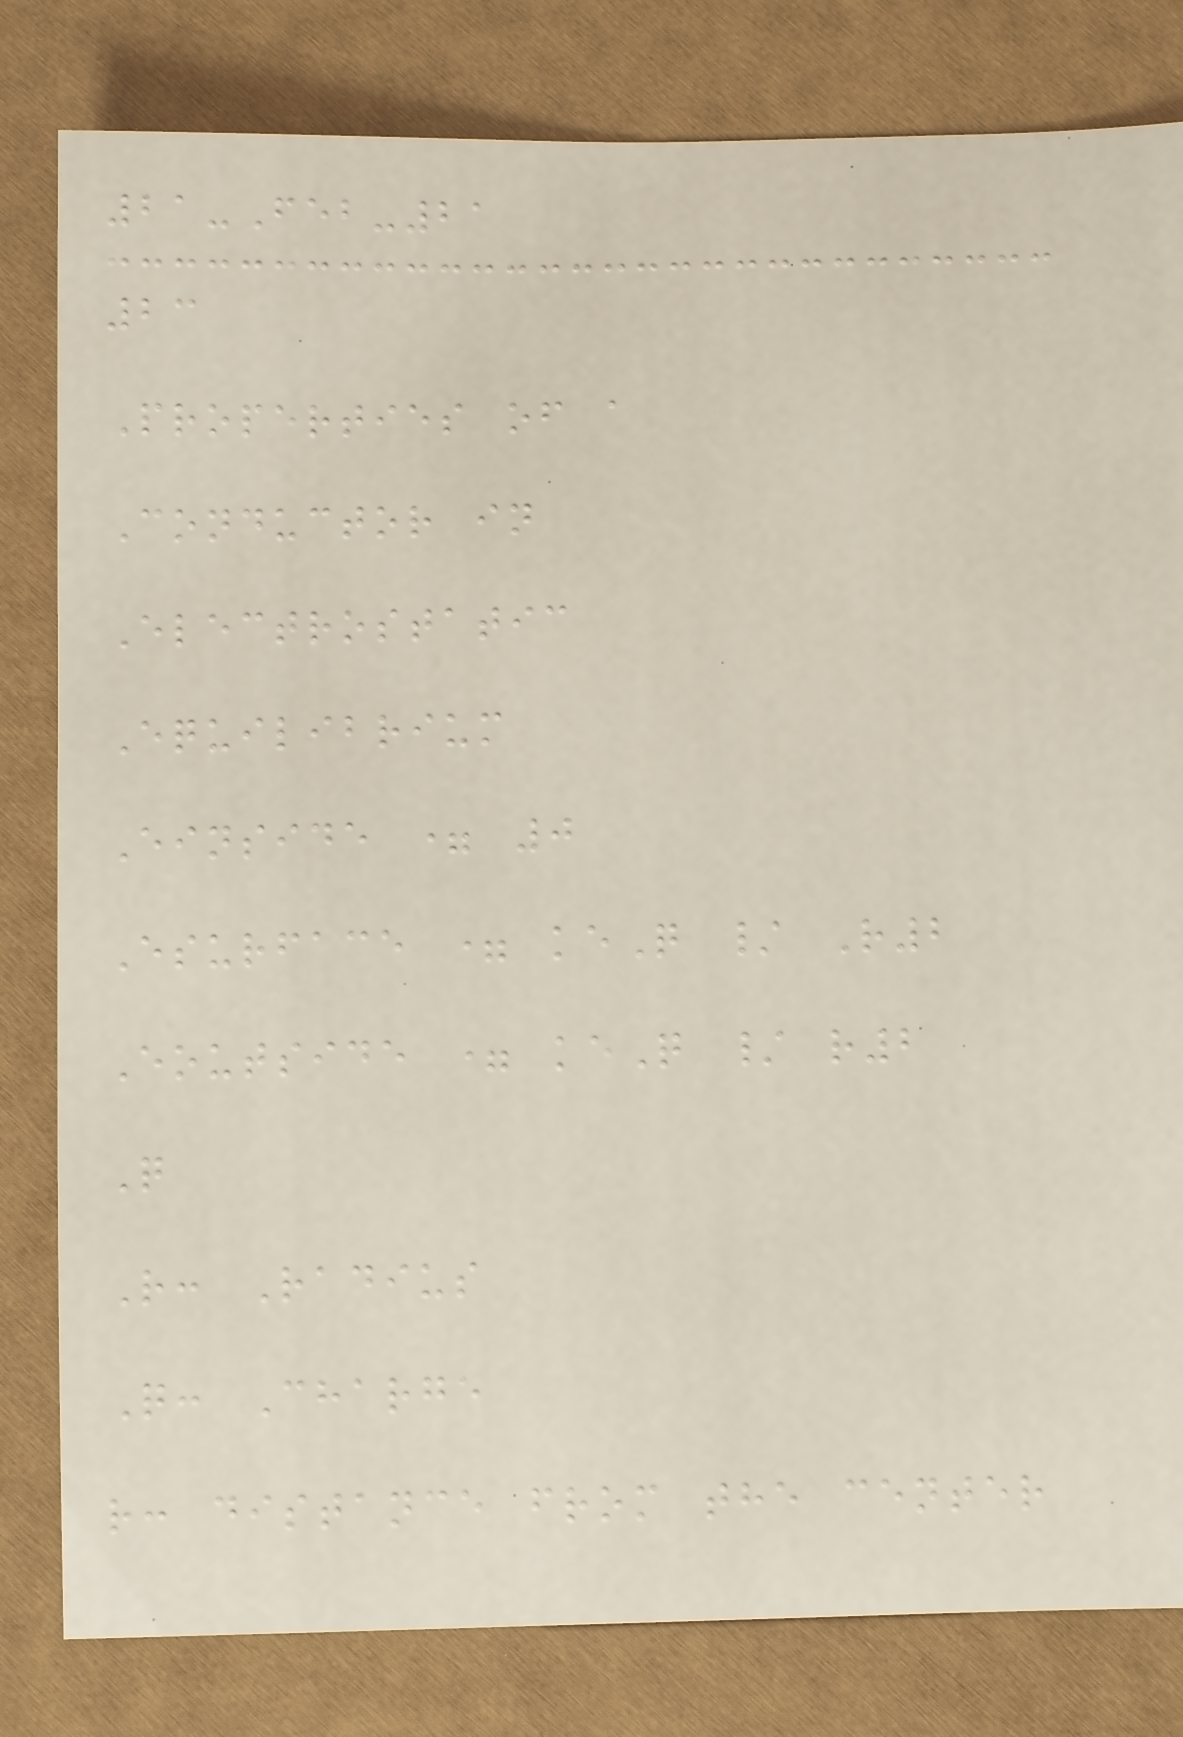21-Feb-21
23
Properties of a
Conductor in
Electrostatic
Equilibrium
Einside = 0
Esurface = keQ / R2
Eoutside = keQ / r2
Q
R: Radius
Q: Charge
r: distance from the center
